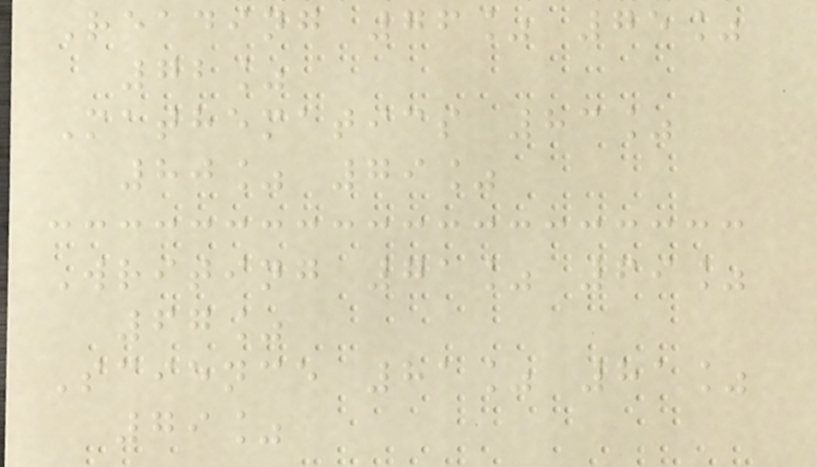Reading 76% 75%
72%
Mathematics 83%
80% 79%
Writing 71% 69%
67%
Science 81% 81%
79%
